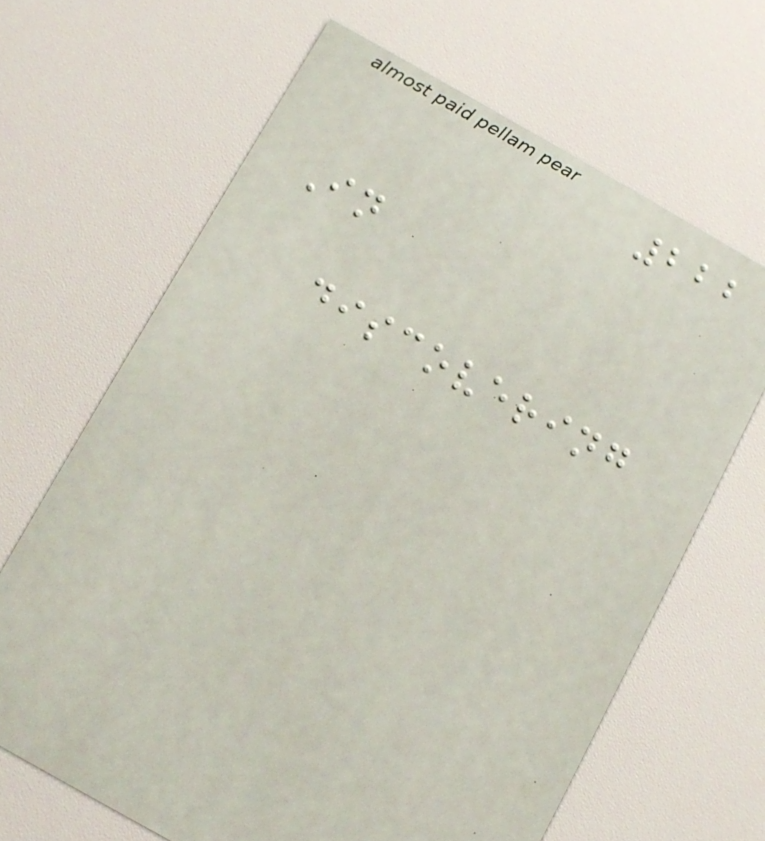222
In
discovering
